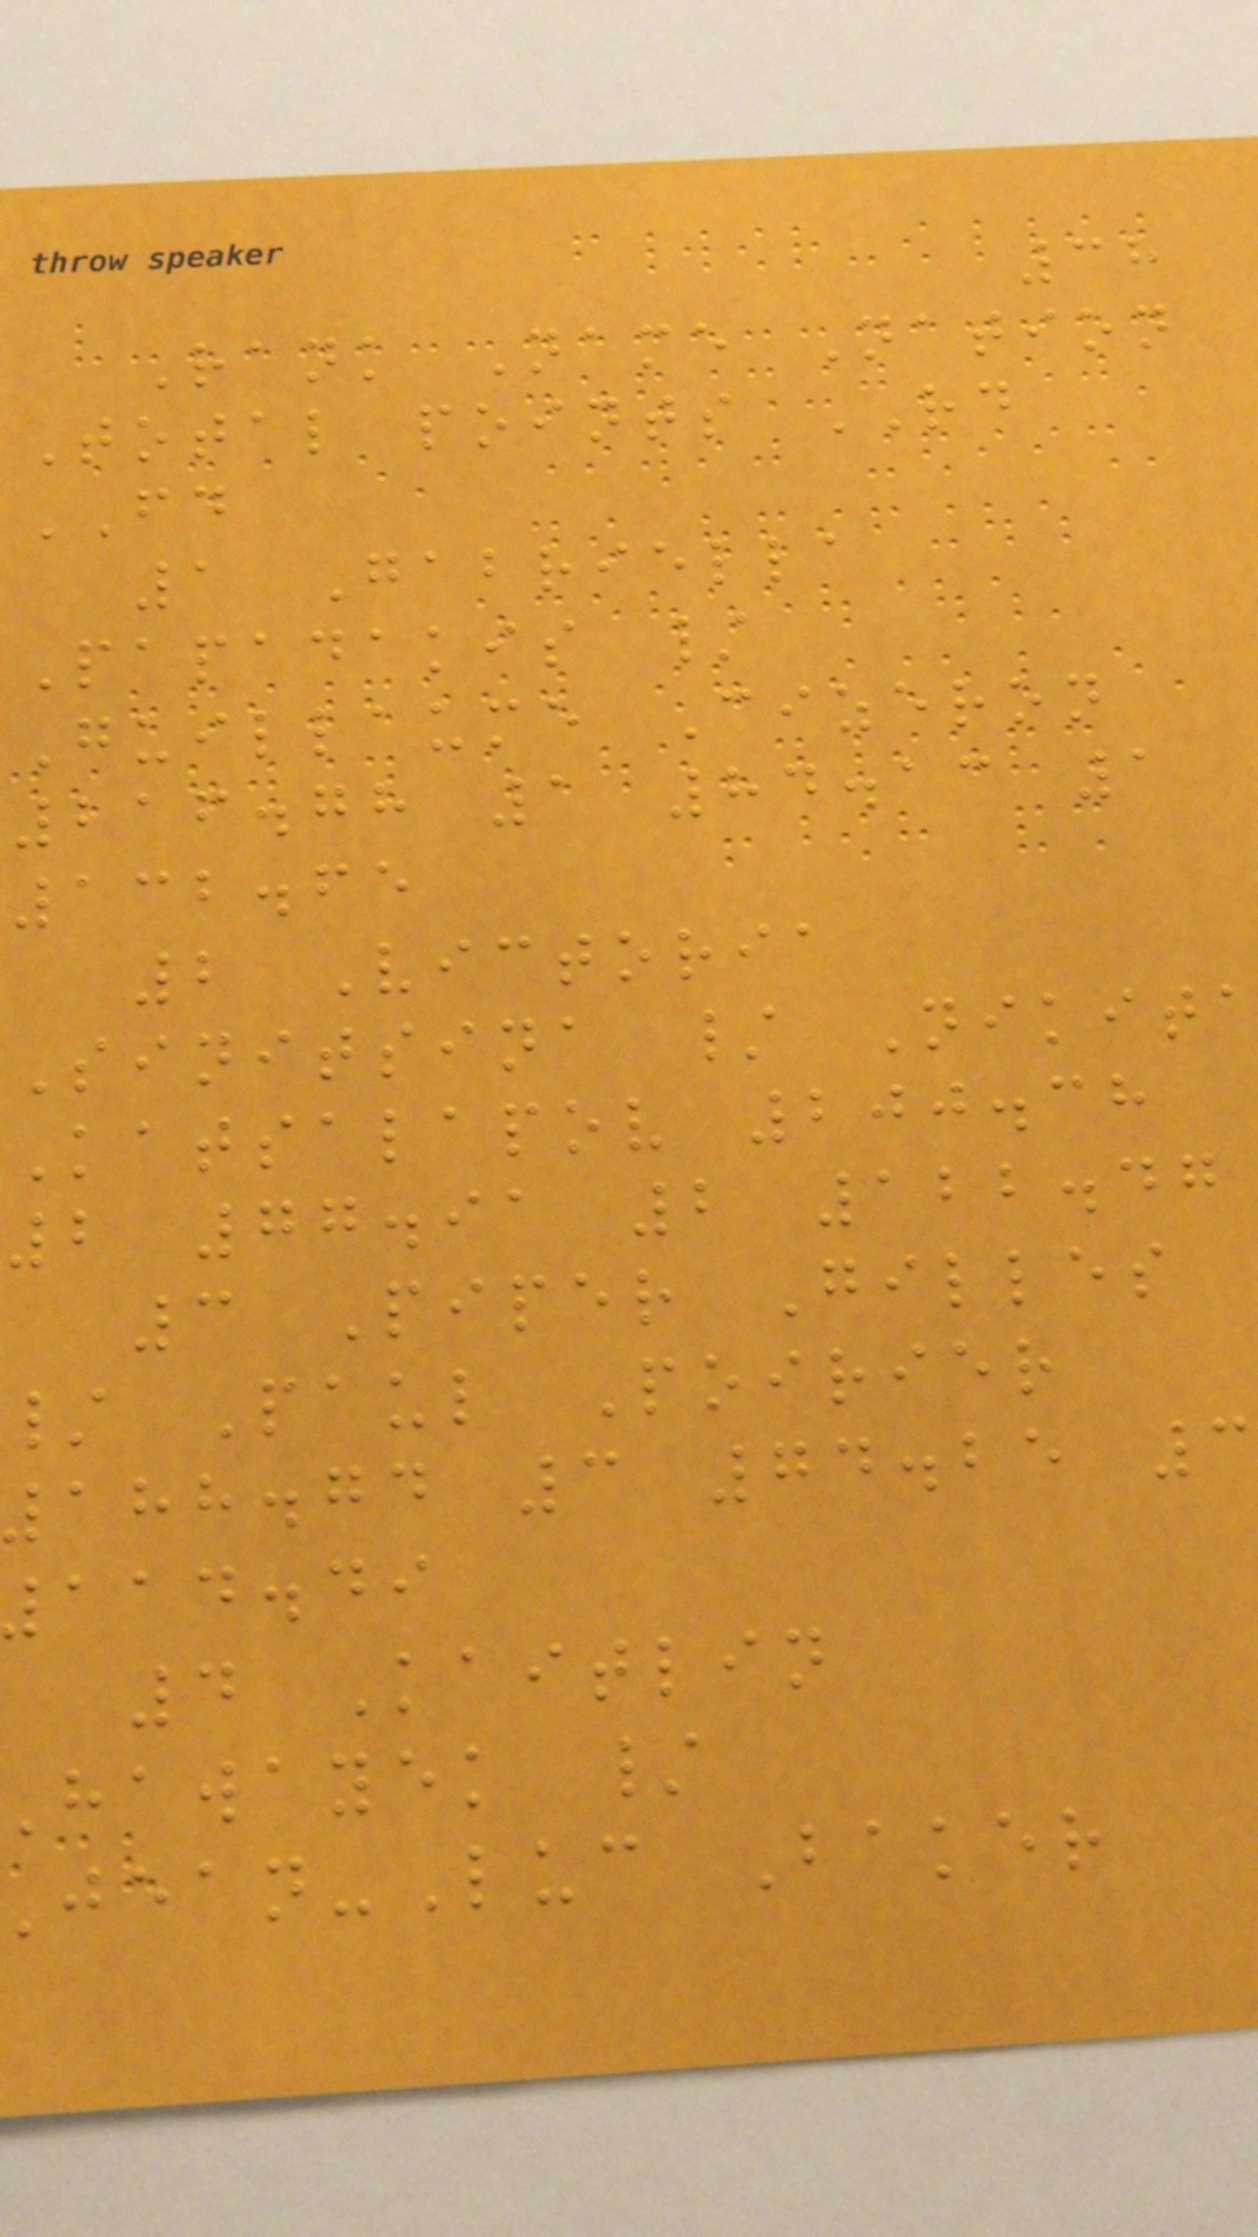38
Rank Name Nation
Total points RD
FD
1 Gabriella
Papadakis /
Guillaume Cizeron
216.78 1 84.13 1
132.65
2 Victoria
Sinitsina / Nikit
Katsalapov 200.38
2 77.91 2 122.47
3 Piper Gilles
/ Paul Poirier
188.74 3 74.25 3
aad.di
4 Kaitlin
hawayek /
ean-Luc Baker
